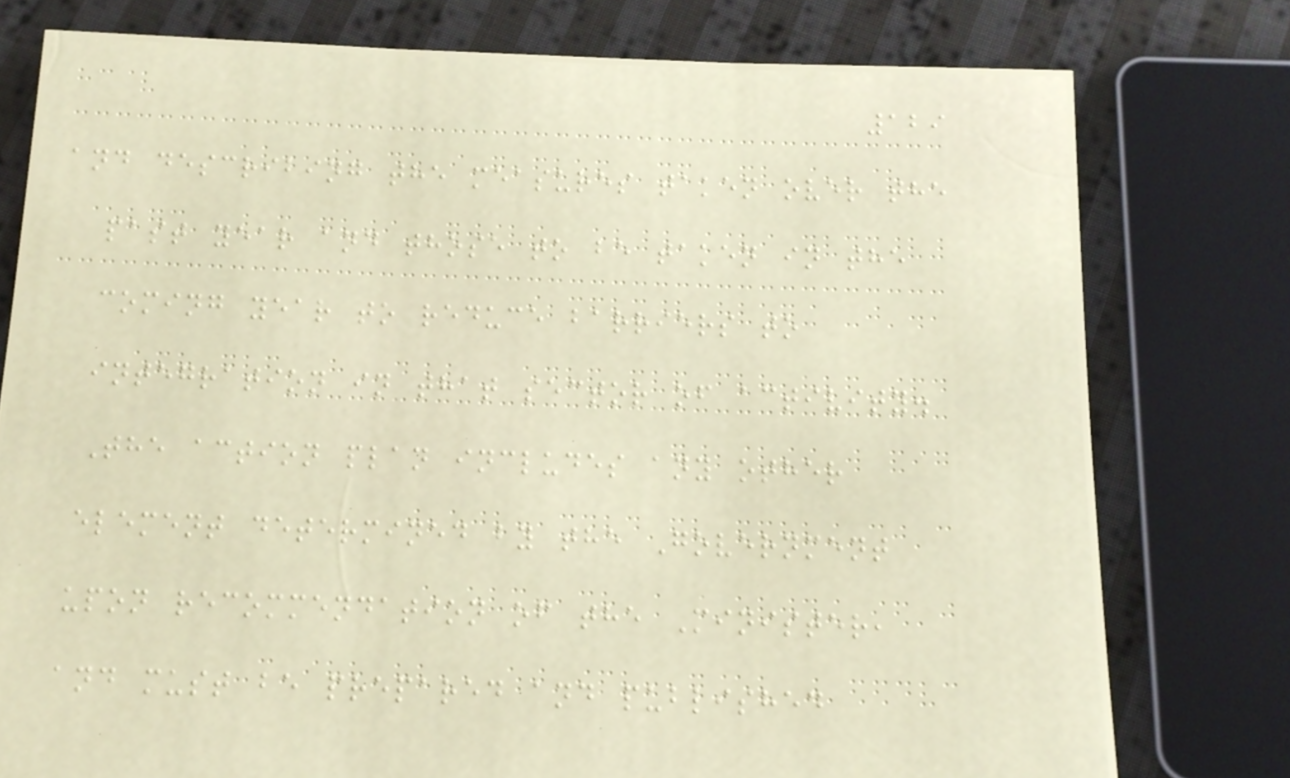129
and describing the measures taken over the
past year and those to be taken in the
coming year to reduce barriers to
integration in that sector of activity.
The action plan includes any other
element determined by the Government
upon recommendation of the Minister,
and must be prepared and published
